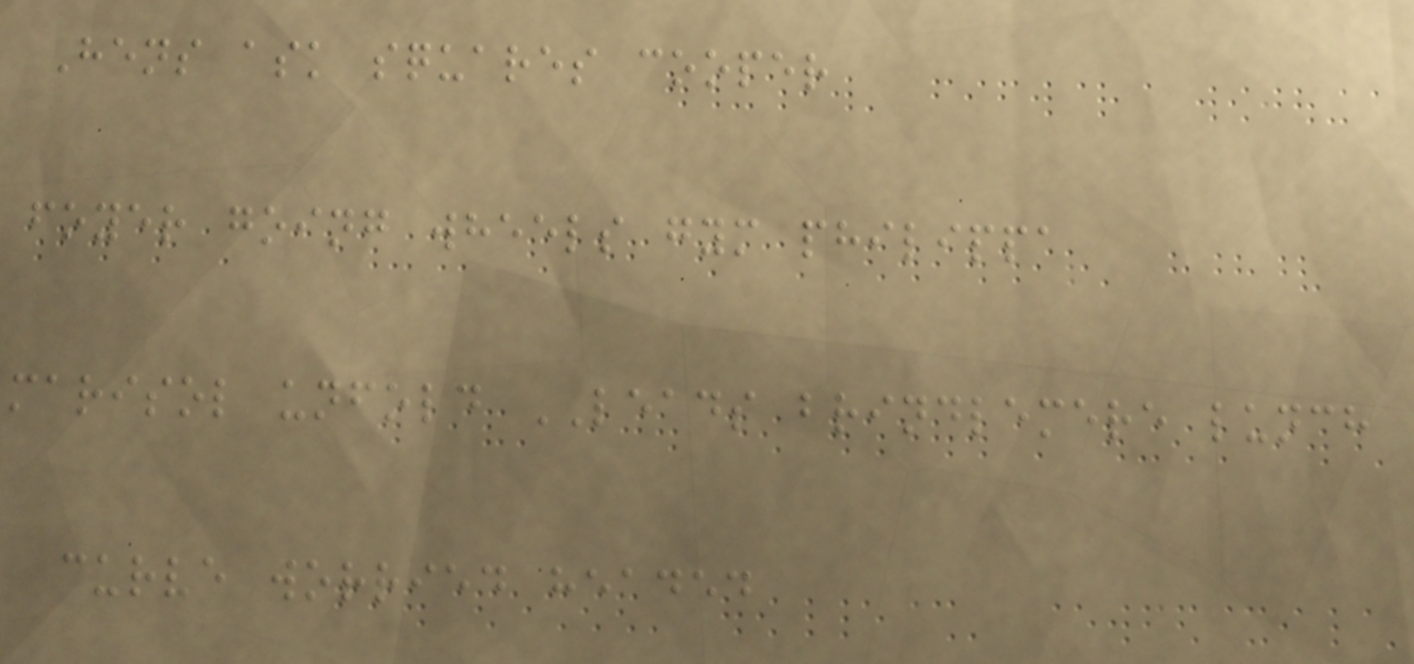Hens ask squares cooper
foyer going wheels gym philippa
marisol unfold LEADS brindlemere lunch
curve worried headed
